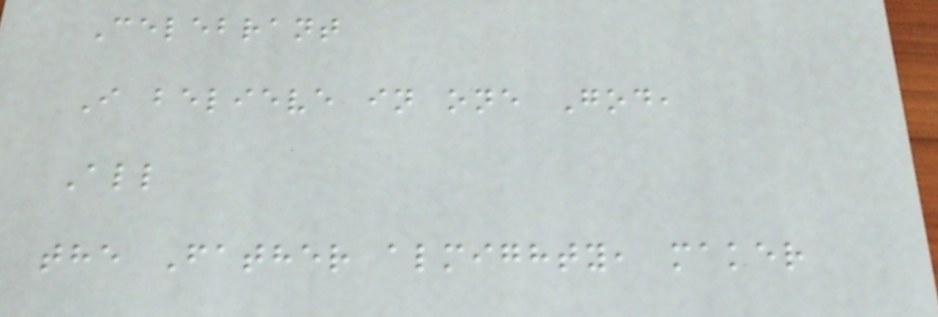Celebrant
I believe in one God,
All
the Father almighty, maker
